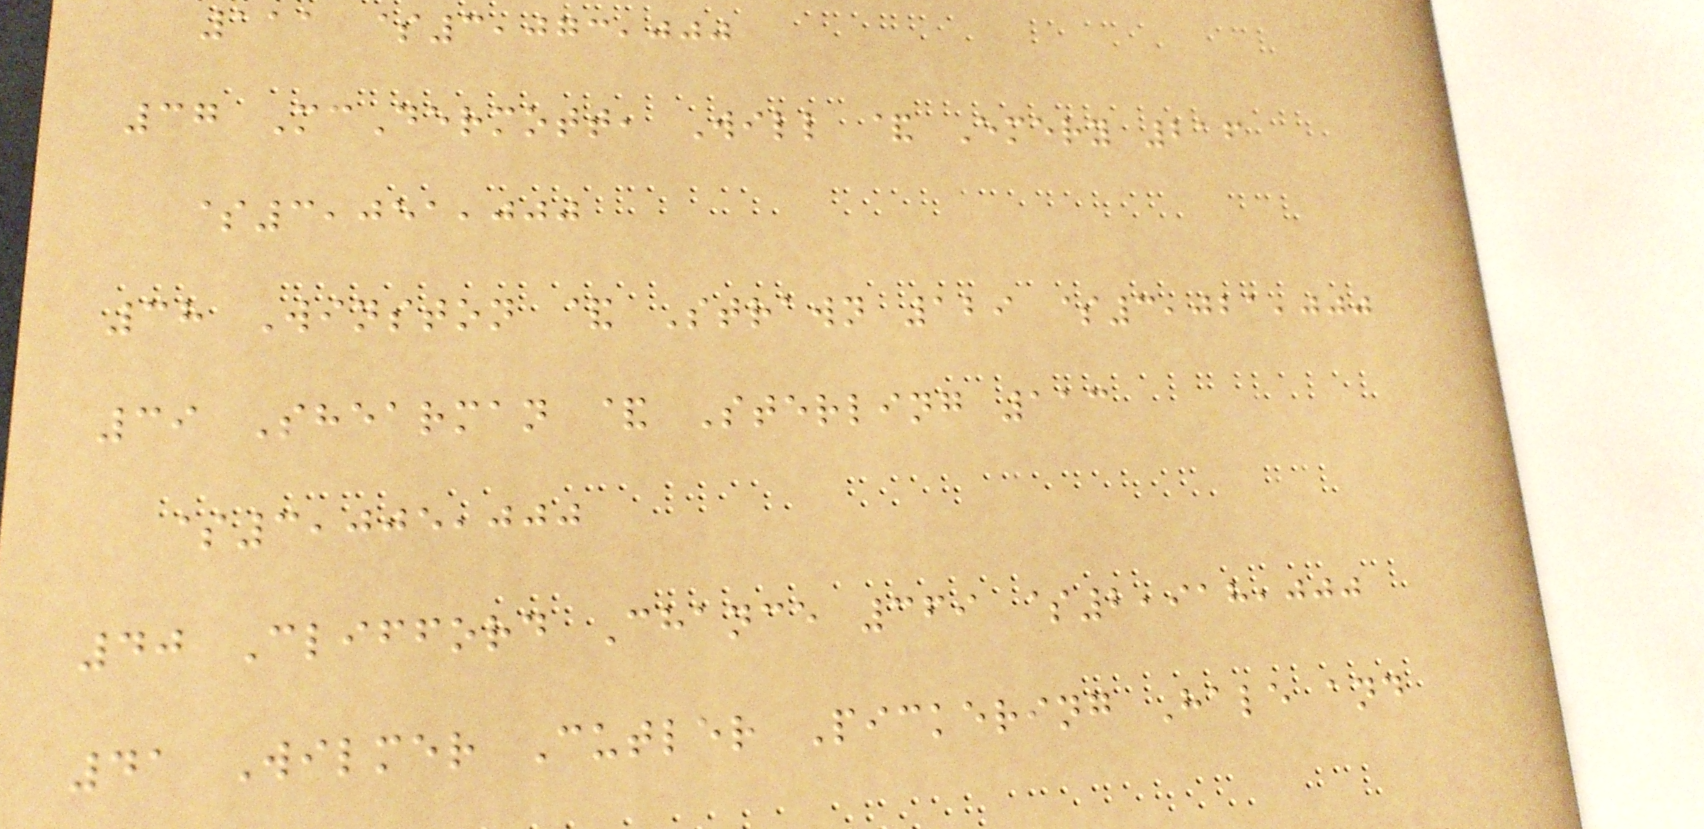111 $3,073,000
37 McDermott, Will & Emery 216
$3,051,000
38 Winston & Strawn 129 $3,021,000
39 Shearman & Sterling 113
$3,005,000
40 Clifford Chance 369 $2,918,000
41 Wilmer Cutler Pickering Hale and
